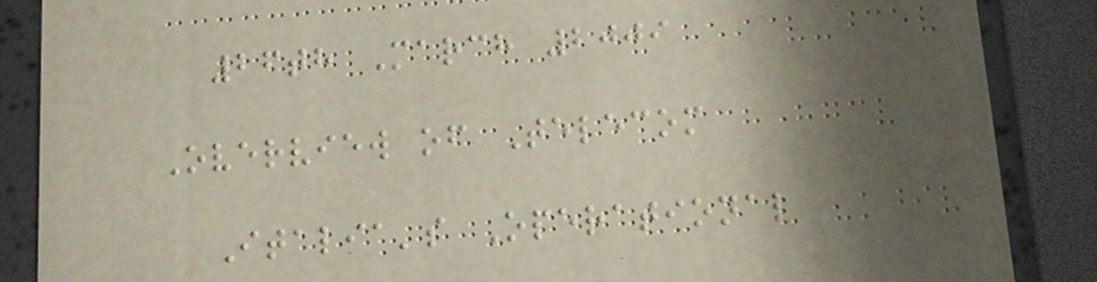26th March 2009
Overview of Telecom
Italia's Operational
